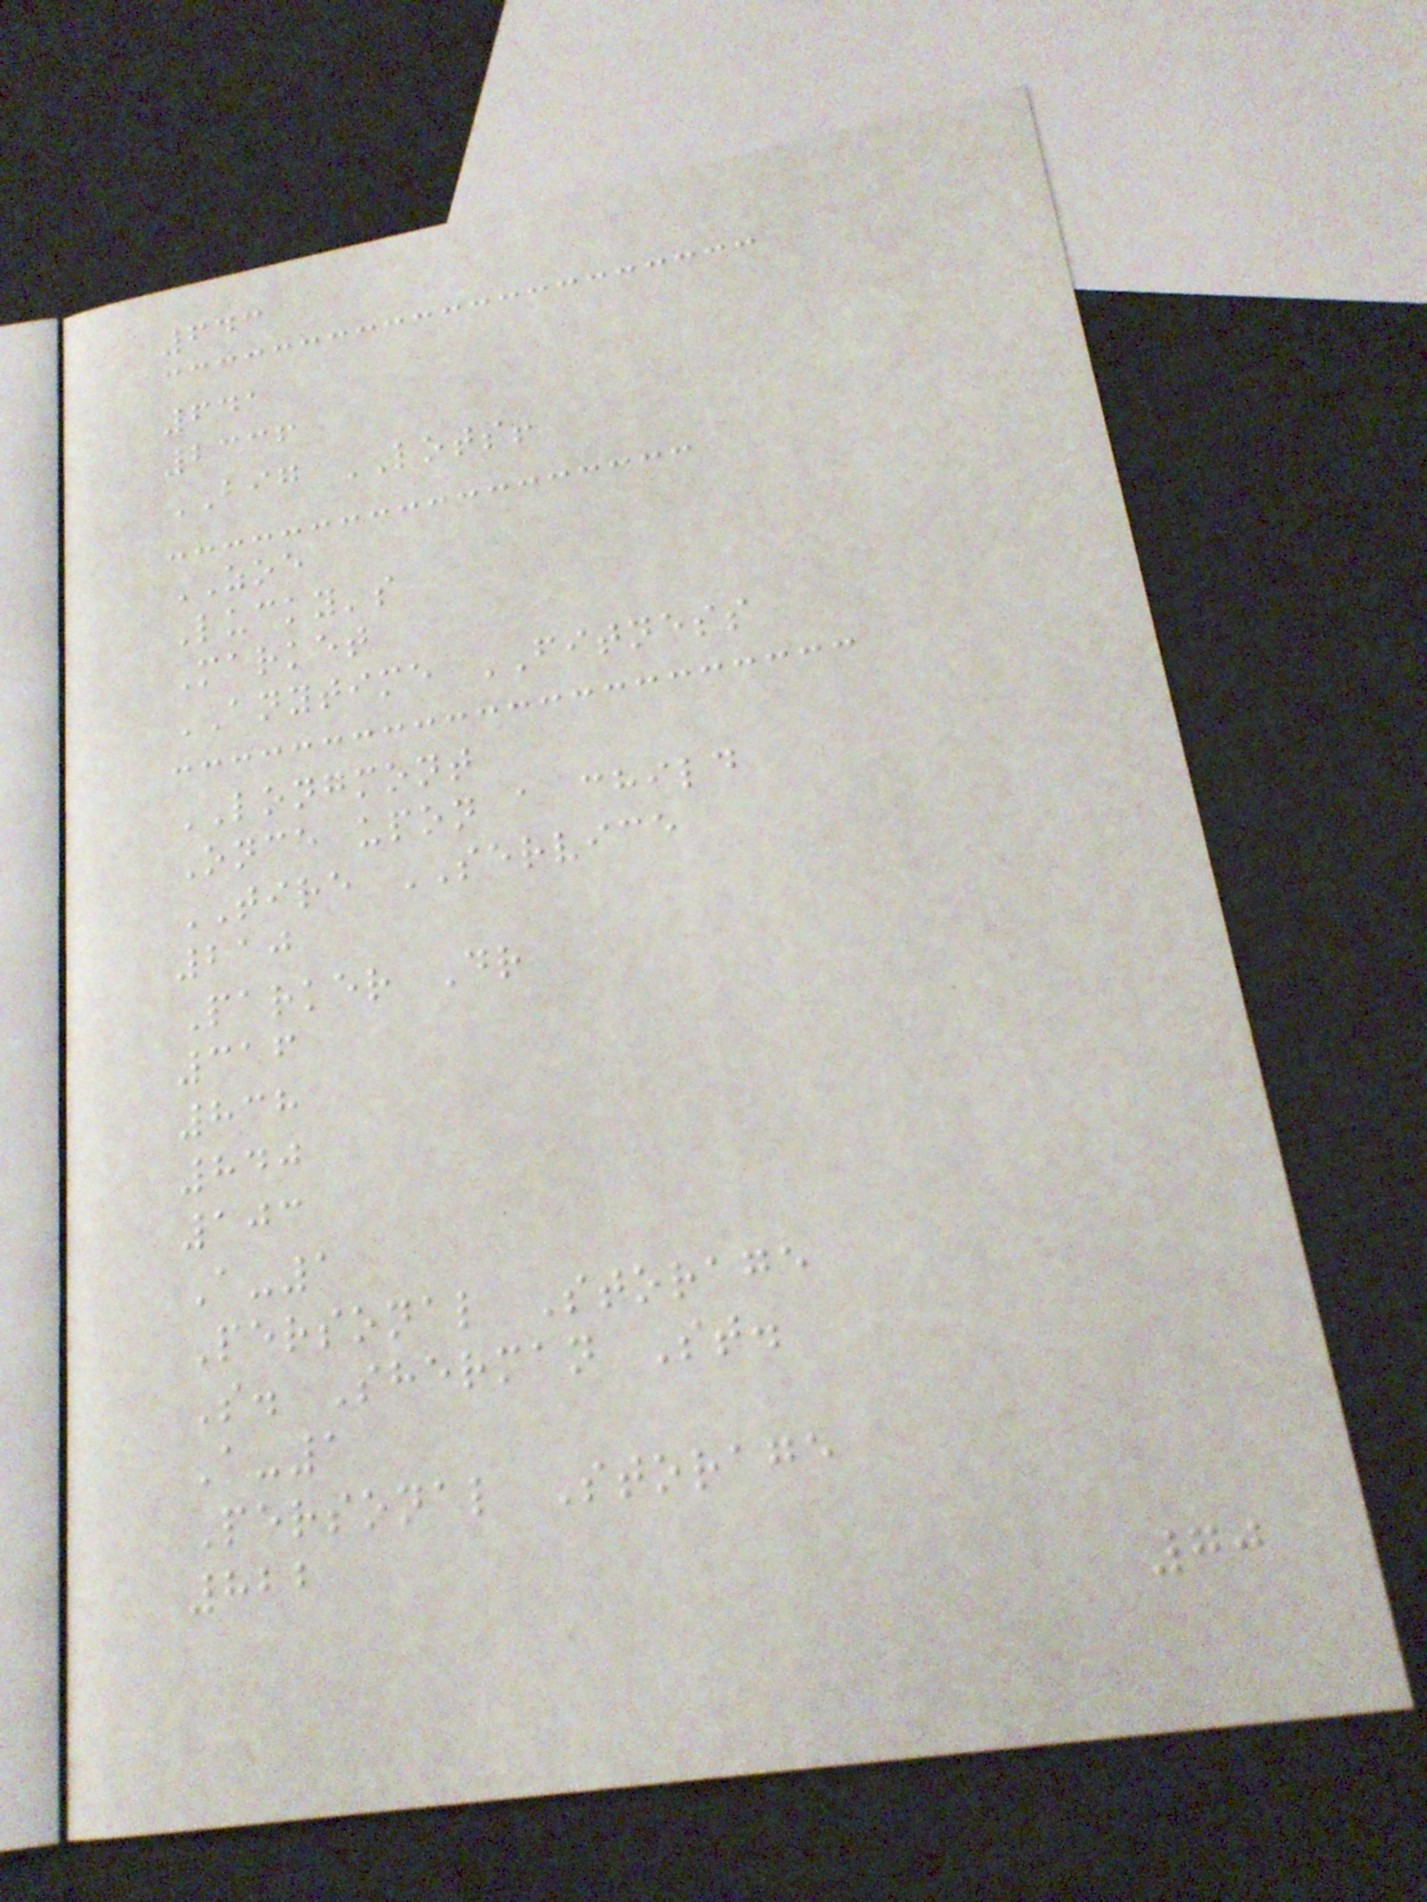643
641
2336
BIG LOTS!
ZOE
Lucky's
Market
ANYTIME FITNESS
LONGMONT
Once upon a child
TIRE SERVICE
210
Parker Dr
316
838
840
103
A-1
Personal Storage
S. Sherman St.
A-1
Personal Storage
822
70
